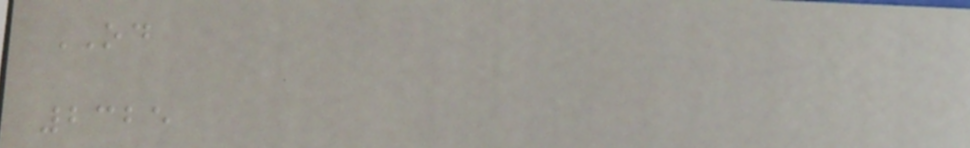OD
2325
